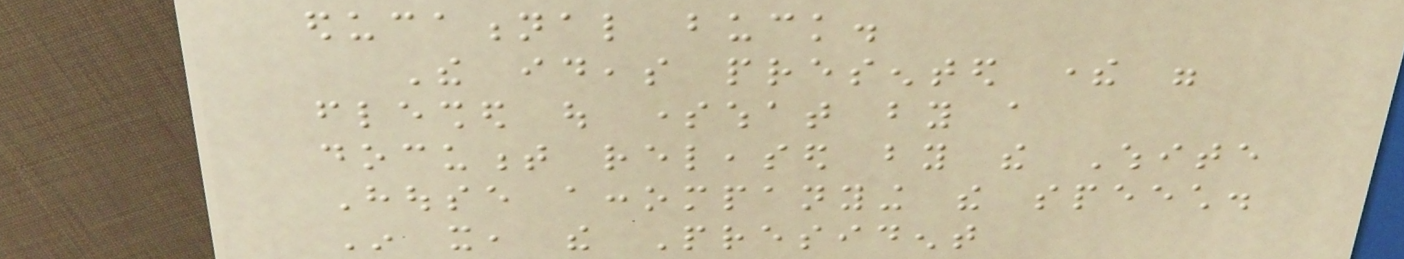educational buck.
The ideas presented there were
fleshed out somewhat by a
document released by the White
House accompanying the speech.
In it, the President
